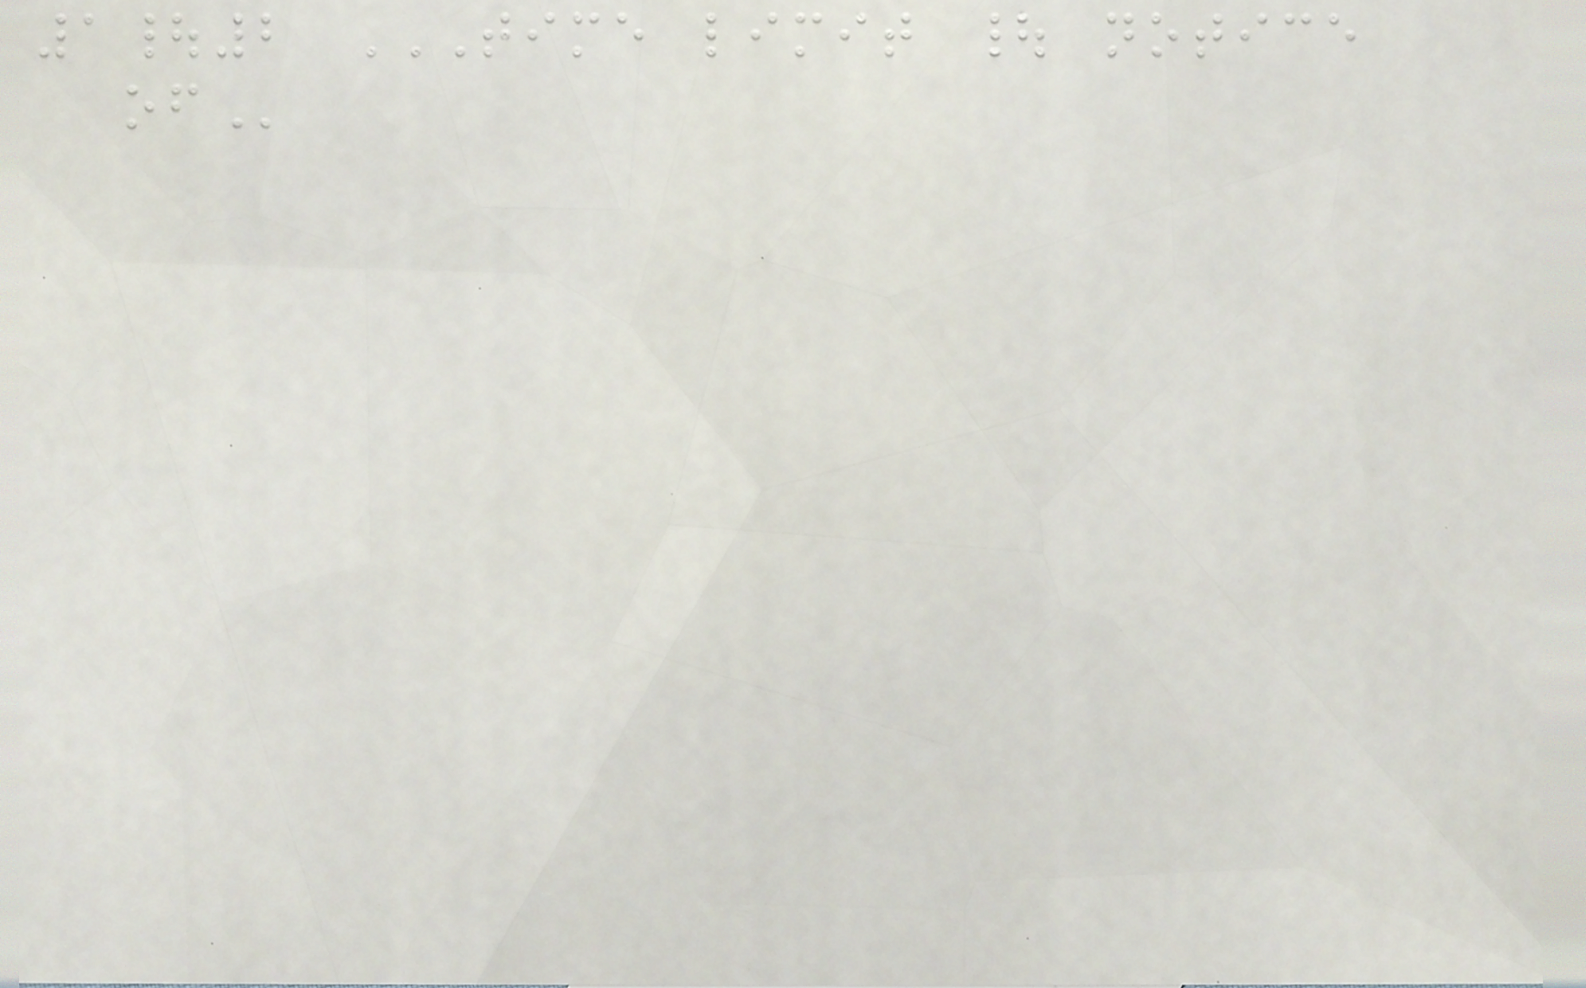1|2 TIME LIMIT | NOTICE
OF
